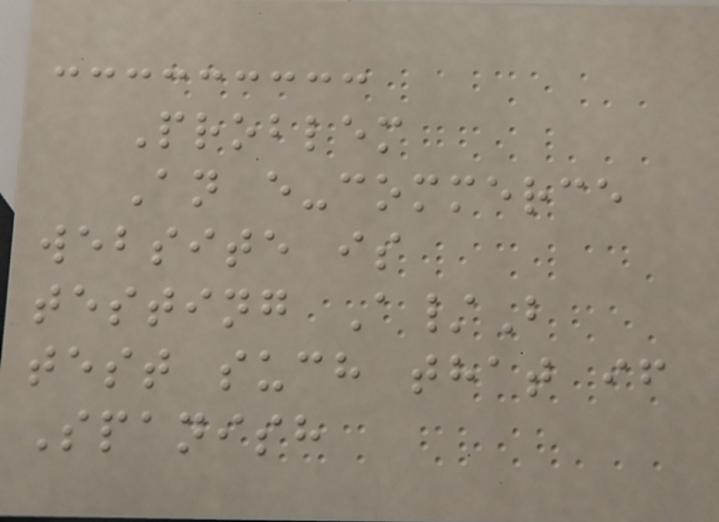Problem
An e-commerce
website is
testing A/B
test such that if
Spanish
